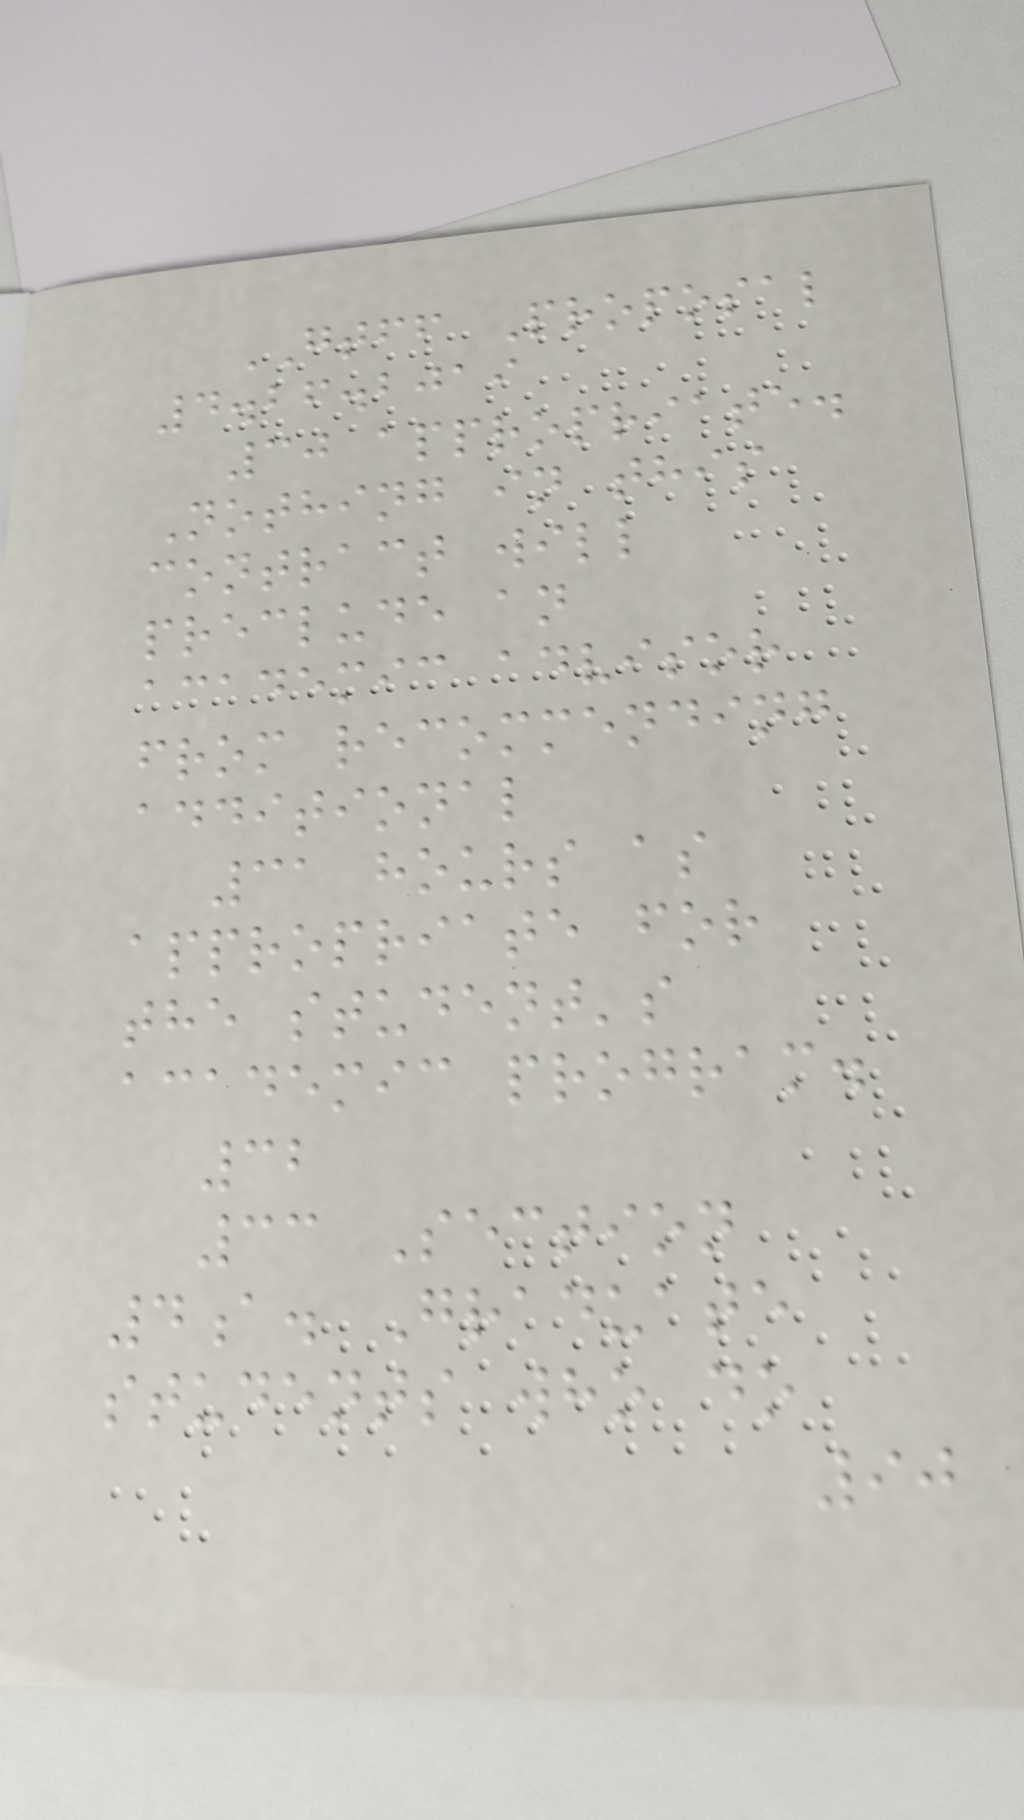GTFF Proposal
4.26.2019
30 appropriate.
Nothing in this
contract will
preclude an
academic advisor
from recommending
additional
31 hours as
appropriate for
the student's
academic program.
32
33 Section
4a. Graduate
students who do
90
